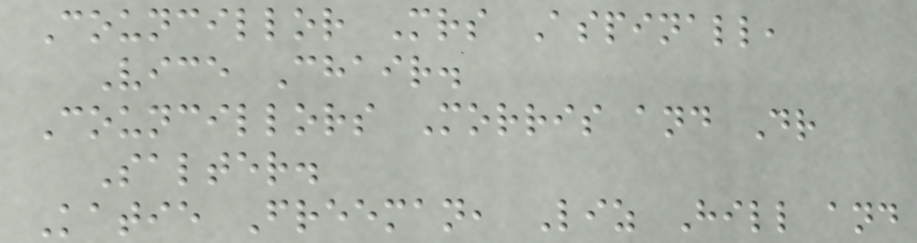Councillor Mrs Aspinall,
Vice Chair.
Councillors Morris and Dr
Salter.
Katie Freeman, Liz Hill and
